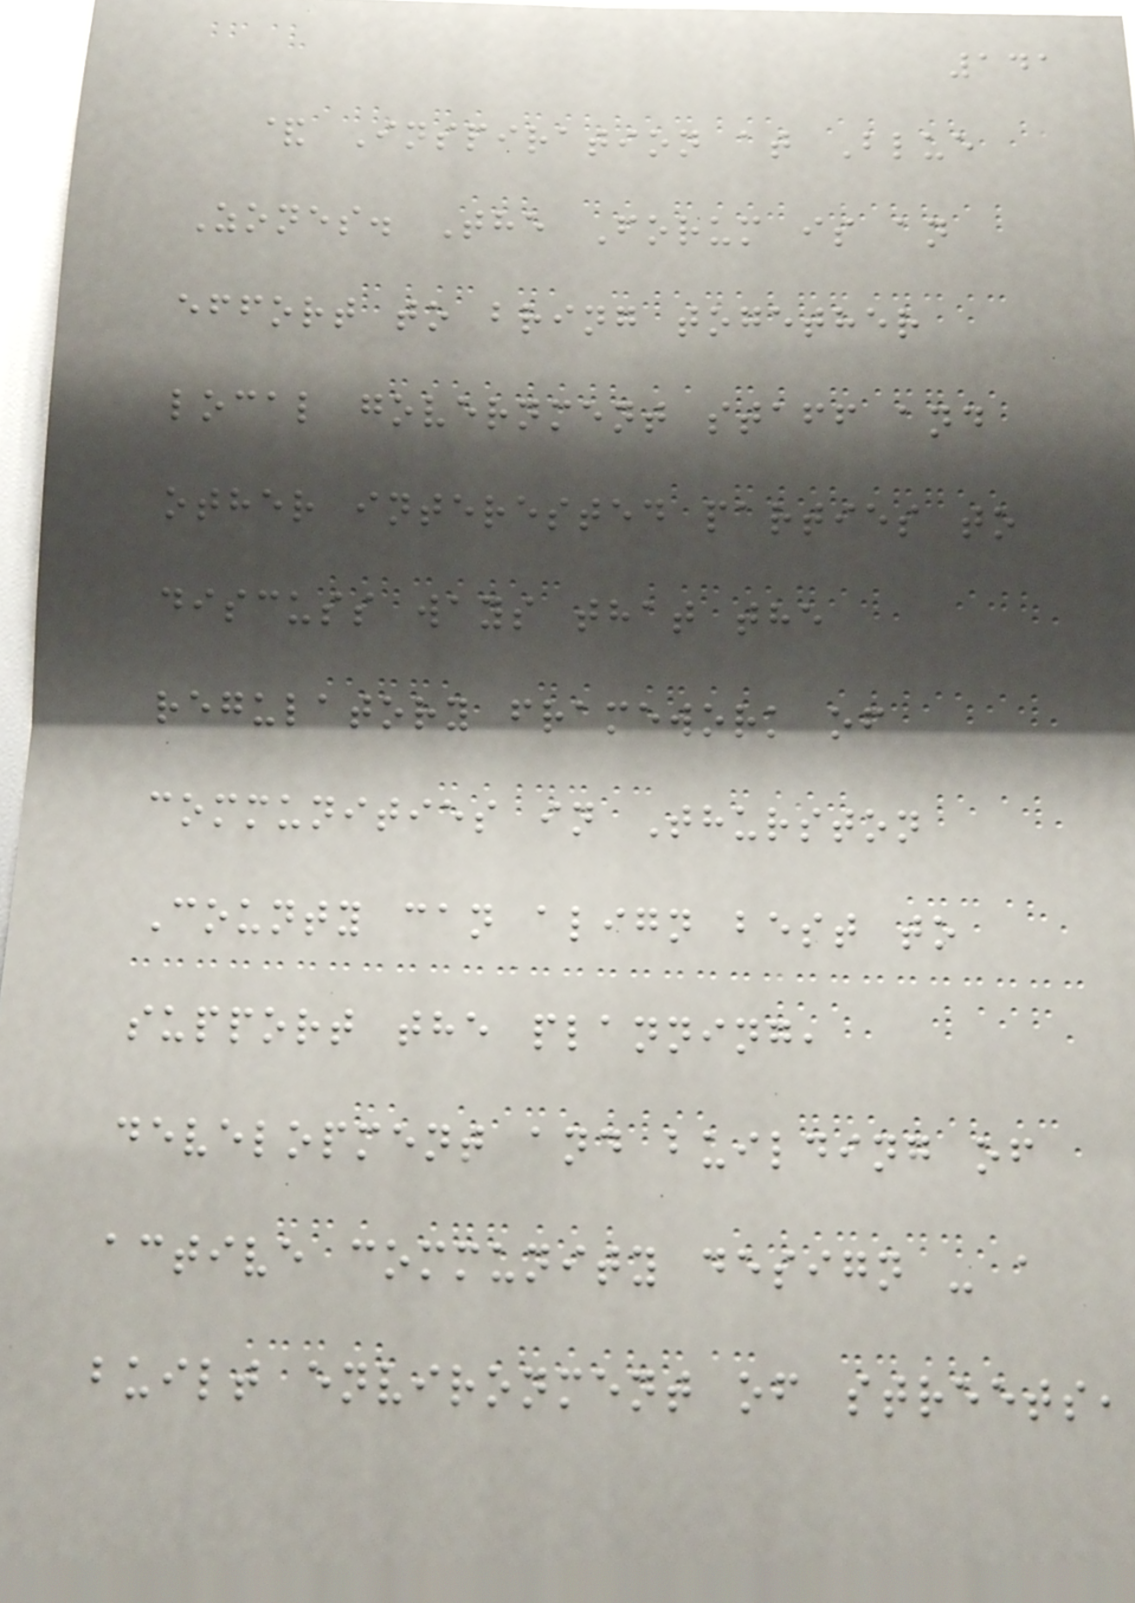141
& Inspiration at Blue
Zones. The Forum is an
effort to bring together
local government staff and
other interested parties to
discuss ways that the
regulatory framework of
communities in Thurston
County can align best to
support the planning,
development and building of
active community design - a
built environment of streets,
